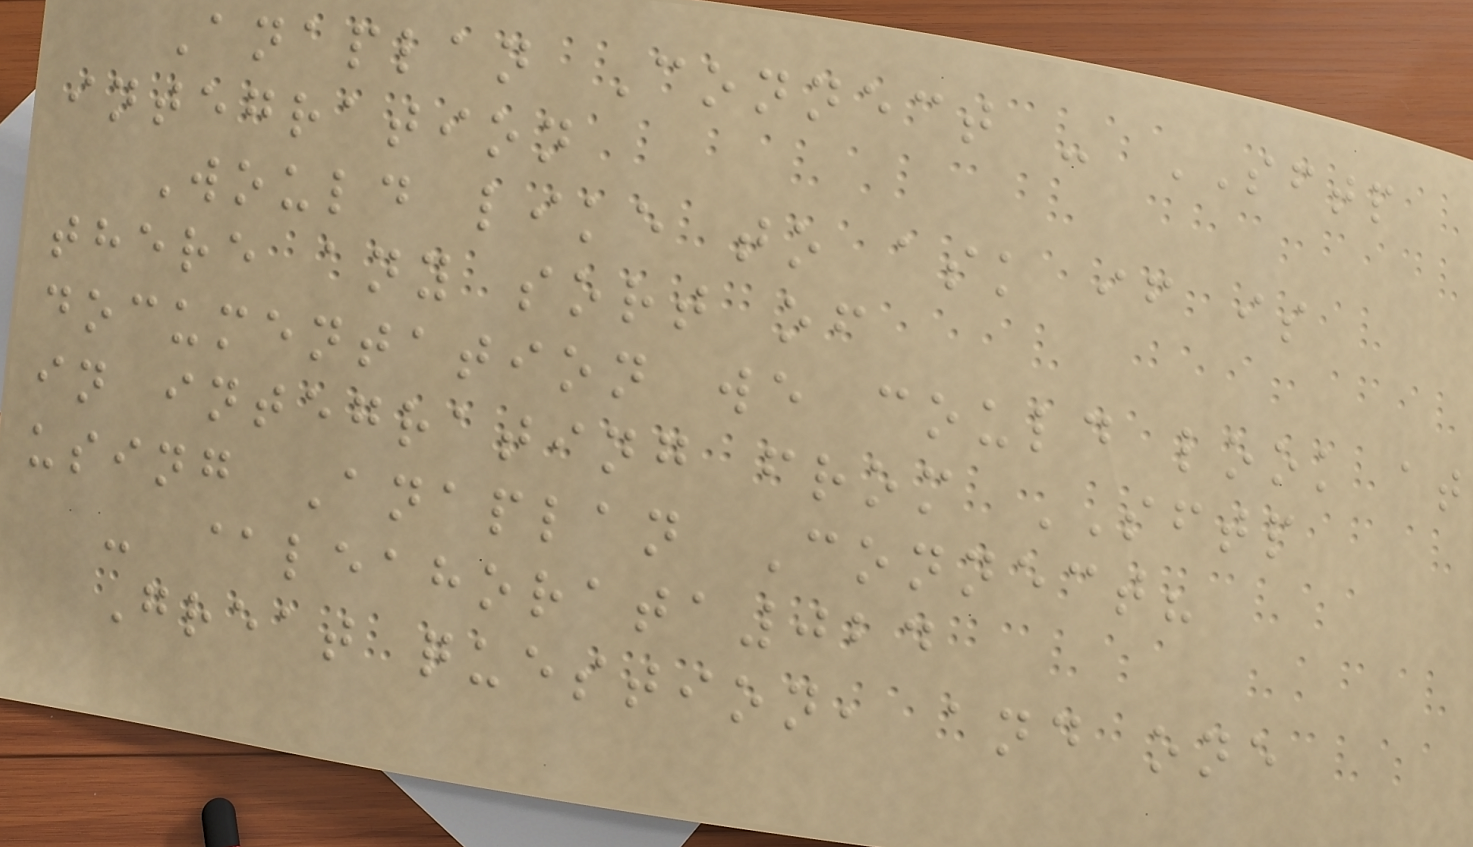Anaplan Connect - SFTP
integration
Would like to ask if is
there any sort of
documentation we could look at
in integrating from SFTP
using Anaplan Connect?
- @leahorata024
Great question, and one
